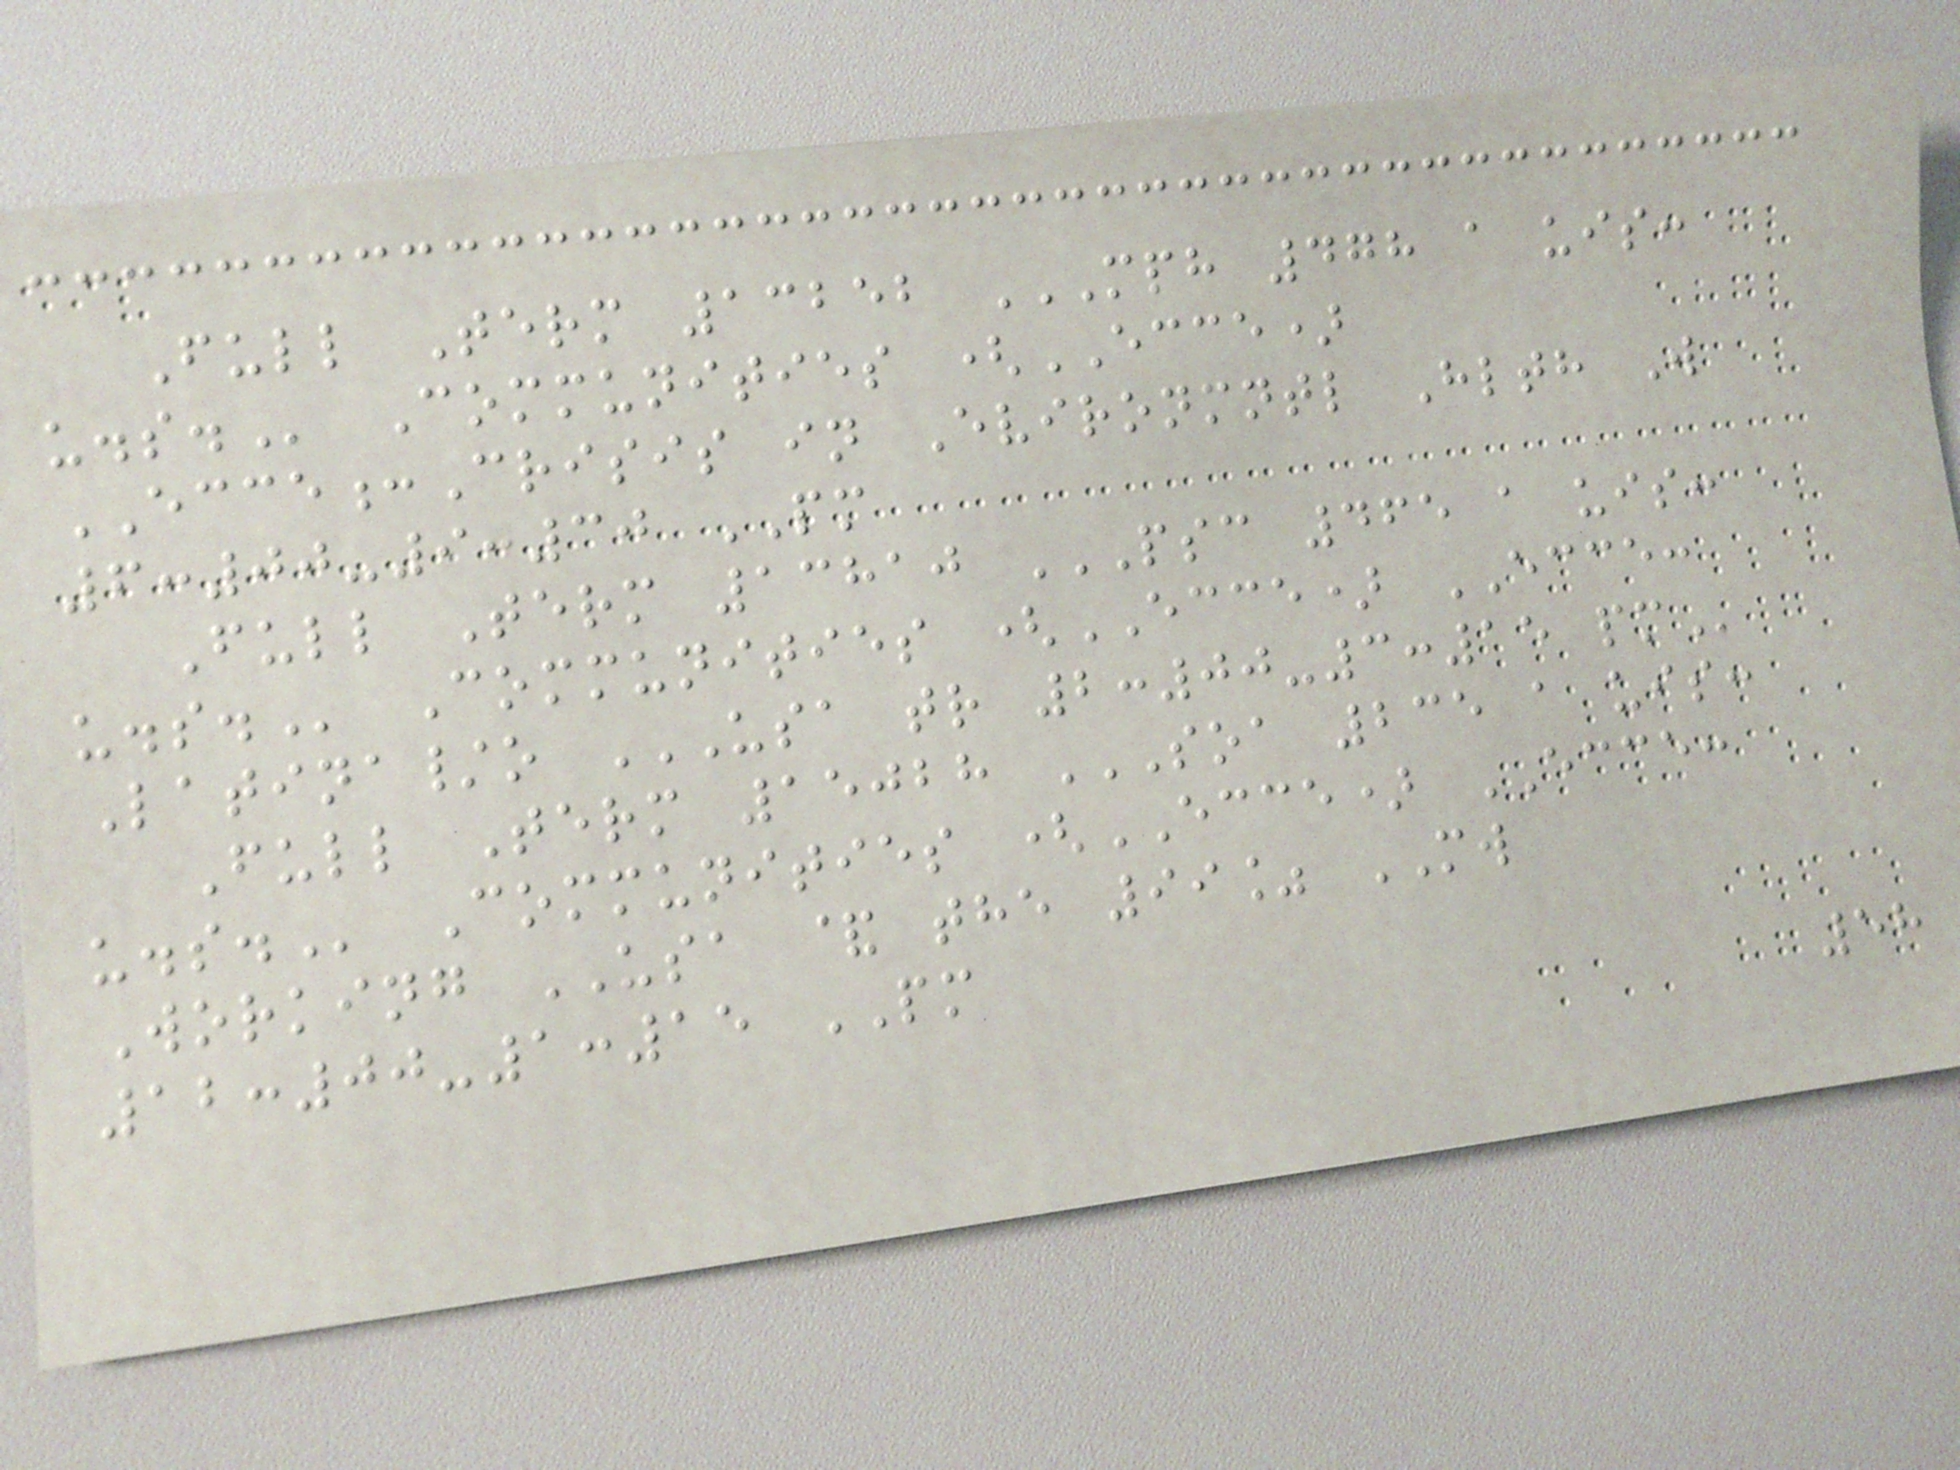Full Term 13252 MPH 478 A UIS:
U.S. Communities (ECCE)
ECCE:Crisis in Evironmntl Hlth W
6:00-9:30 PM
Full Term 13810 PSC 465 A UIS:
U.S. Communities (ECCE) ECCE:
Latina/o USA TR 2:00-3:15 PM
Full Term 15028 SOA 235 A UIS:
U.S. Communities (ECCE) ECCE:
Working USA & the 99% MW
12:00-1:15 PM
58
